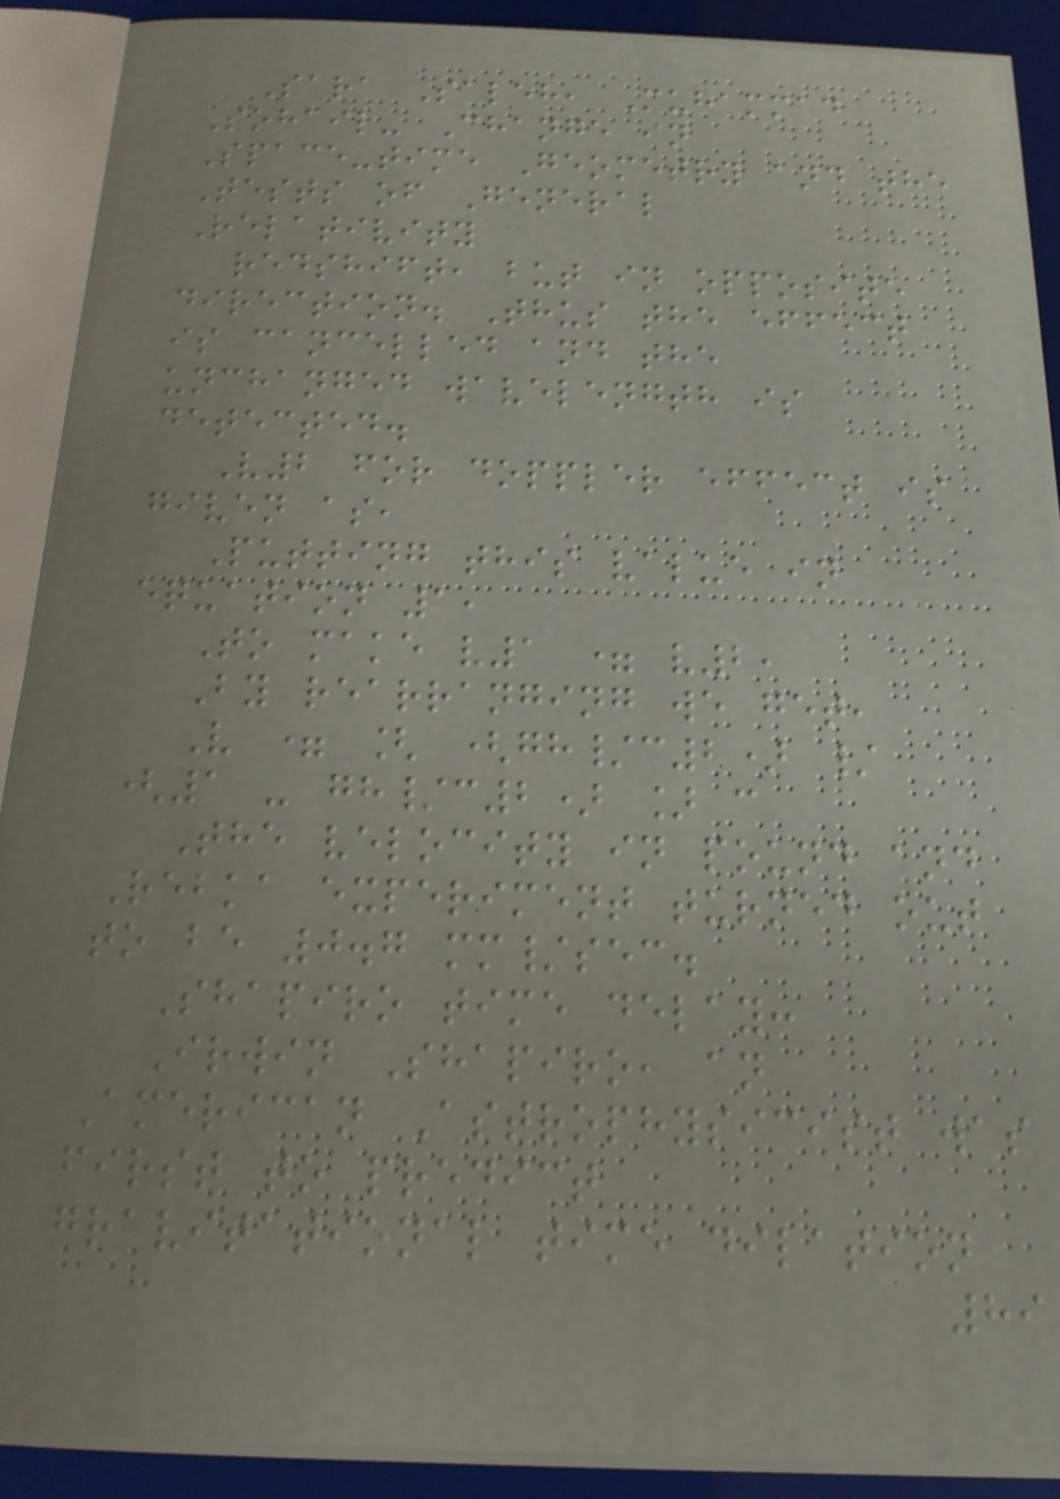Sara Saleh, Muhammad
Sohail- Change in
Space-time Geometry and the
Tests of General
Relativity
redshift, but in opposite
direction. Thus the effect
is cancelled and the
unchanged wavelength is
detected.
V2 for doppler effect is
given as,
Putting this value in
equation 1,
To make v1 = v2,
By rearranging we get,
V = [ (gh/c2) /
(1 - gh/c2) ] c
The velocity in pound and
Rebka experiment turned out
to be 0.7 mm/sec.
Shapiro time delay:
Irwin Shapiro, an
American Astrophysicist was
first to predict
gravitational time dilation
89
